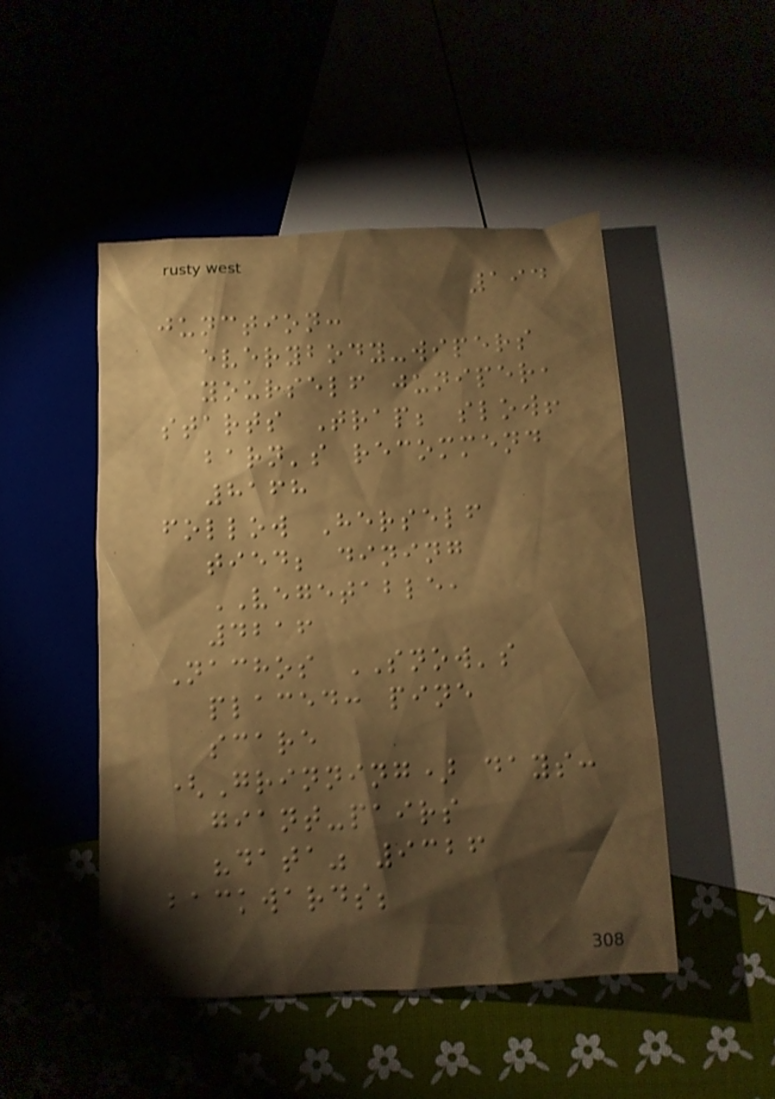194
junction:
everybody-wipers
yourself juniper,
starts Trap; slow!
barn's recommend
8168
follow Herself
tied; dining
VEGETABLE,
4216
Nachos SNOW's
placed: pine
scare
(Grinning) days:
giant-pairs
"data" 9326
backwards;
